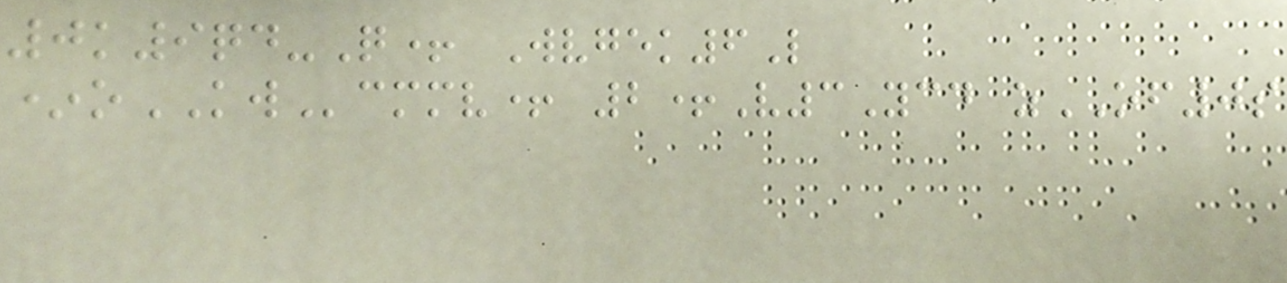0k9qd-Q+ Wvgek6L
*oKWcmmv+ 2+V3Ycd zOF0s
